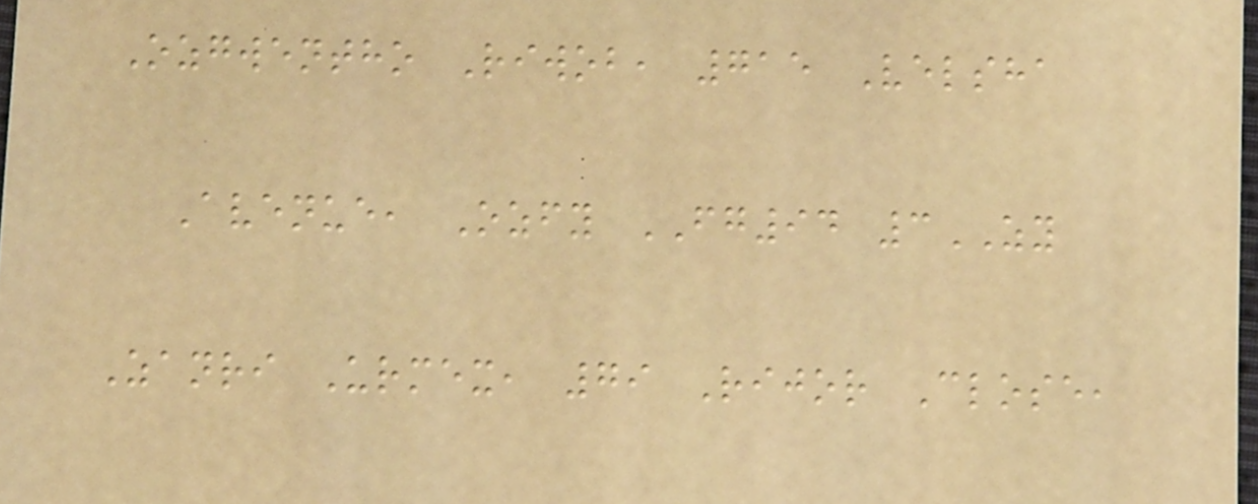Ozgwentho Riwob, 715 Velsha
Avenue, Ozfy FG94 3ZY
Zanri Urmex, 79 Rijor Close,
